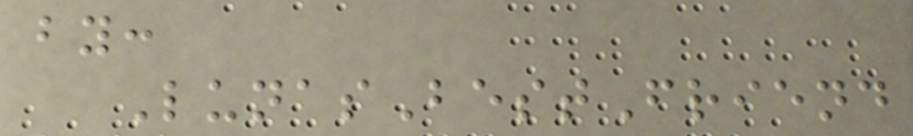by:
LunasBestFriend
